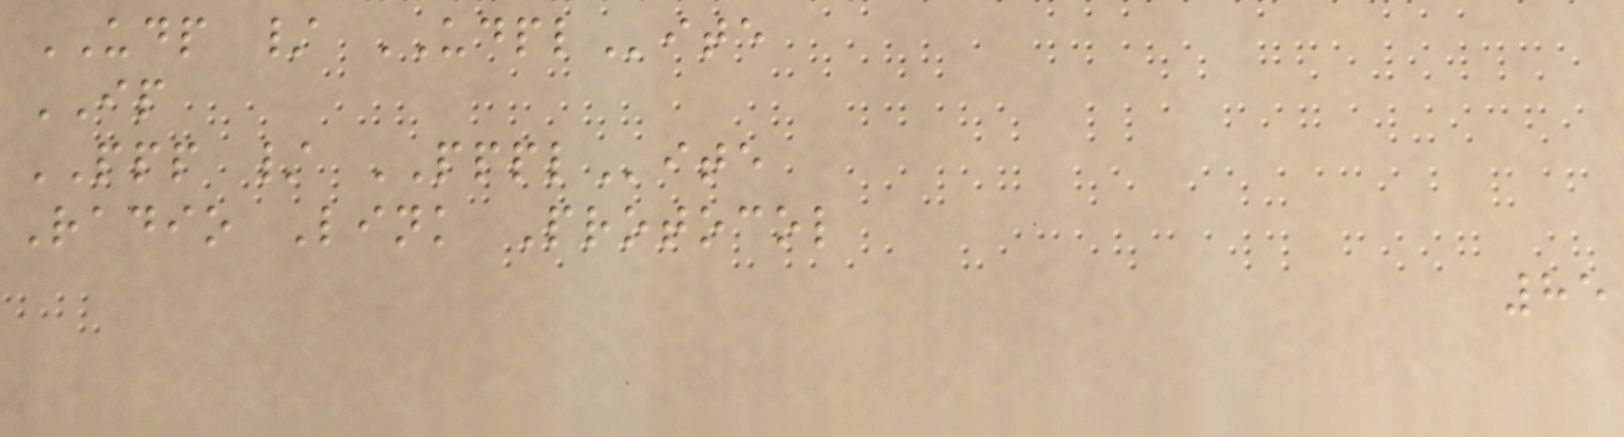UDP / UDPLite
IP
PPP / PPPLite
Radio Link Protocol
85
